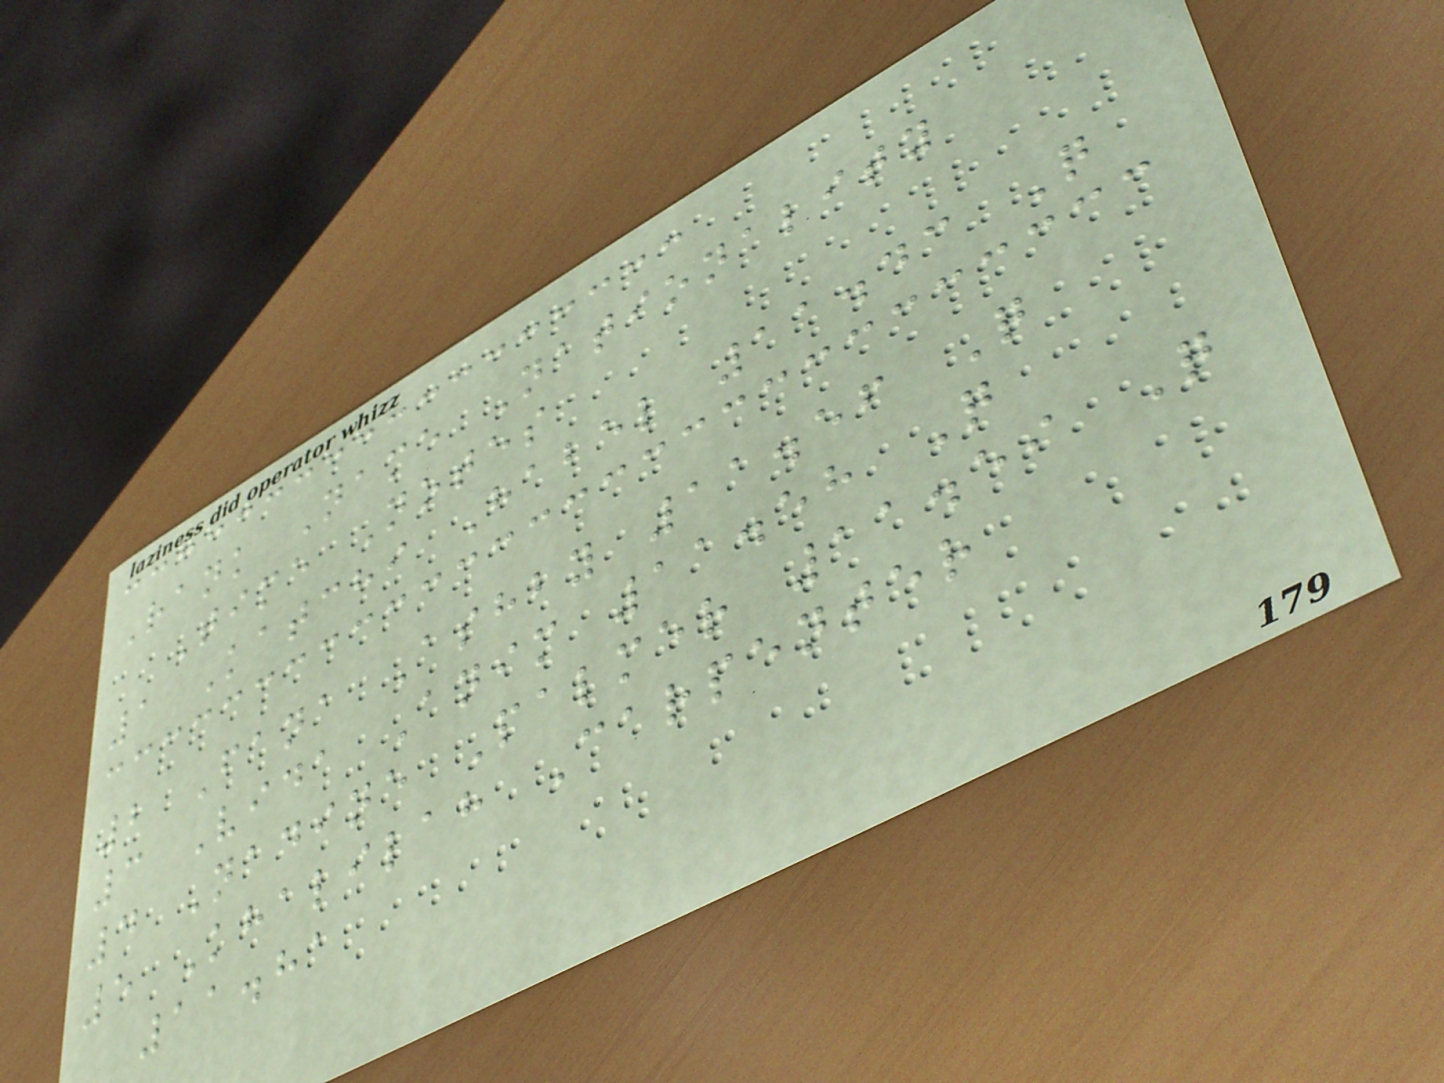Rank Name Nationality
Time Notes
1 Katchi Habel 11.43 Q
2 Fana Ashby 11.56 Q
3 Vida Anim 11.58 Q
4 Nadine Palmer 11.59 Q
5 Khalilah Carpenter
11.81
